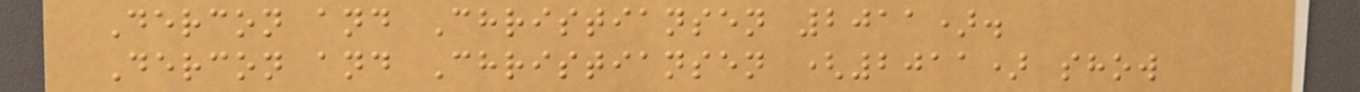Dercon and Christiansen 2011).
Dercon and Christiansen (2011) show
